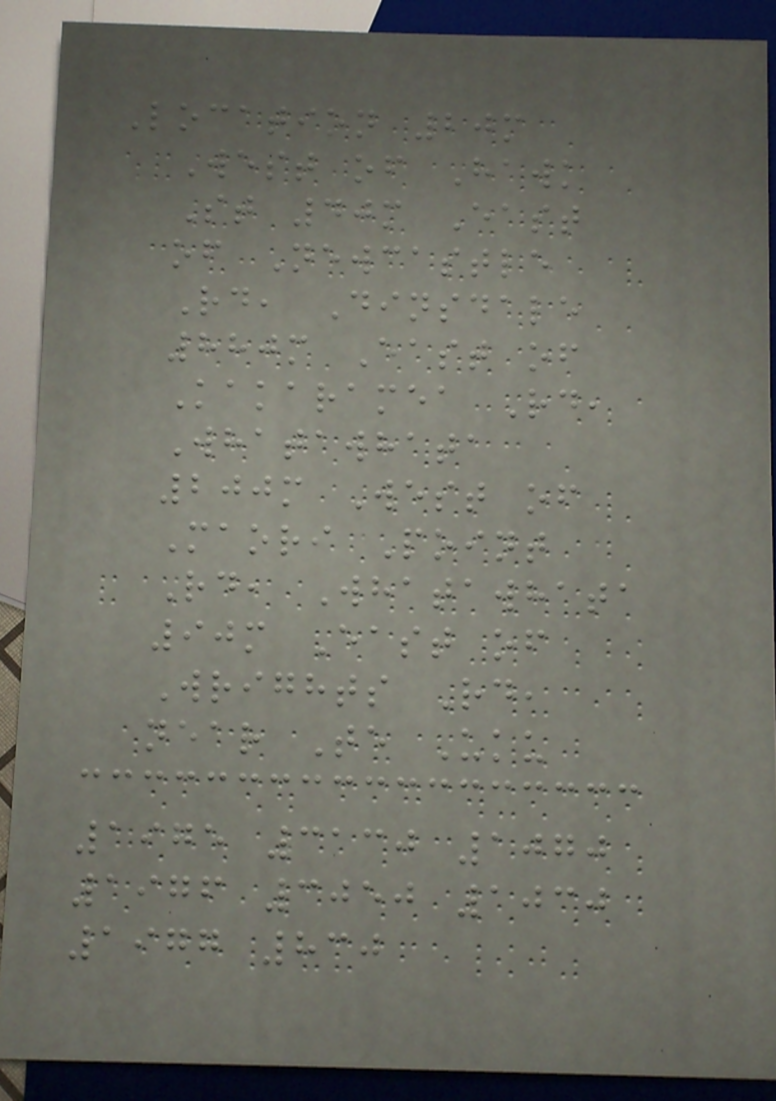Location 20m
West of Hawk
St 40m East
of Newcastle
Rd, Dinsdale
880m East of
Kakaramea Rd,
Whatawhata
200m West of
Maori Point
Rd, Whatawhata
90m East of
Wrights Rd,
near Te Uku
1975 3130 1070
1976 3050 1030
1977 830
